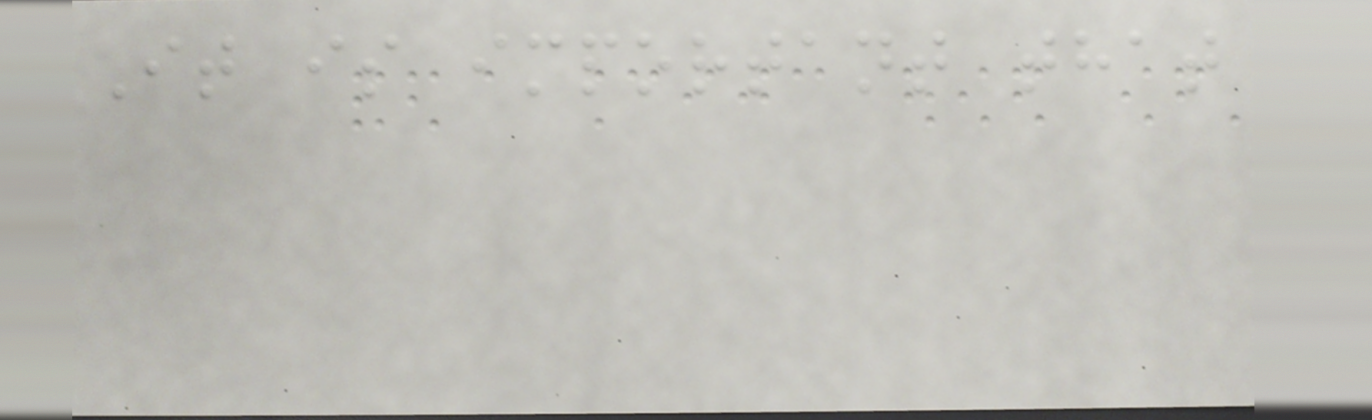It is important that
